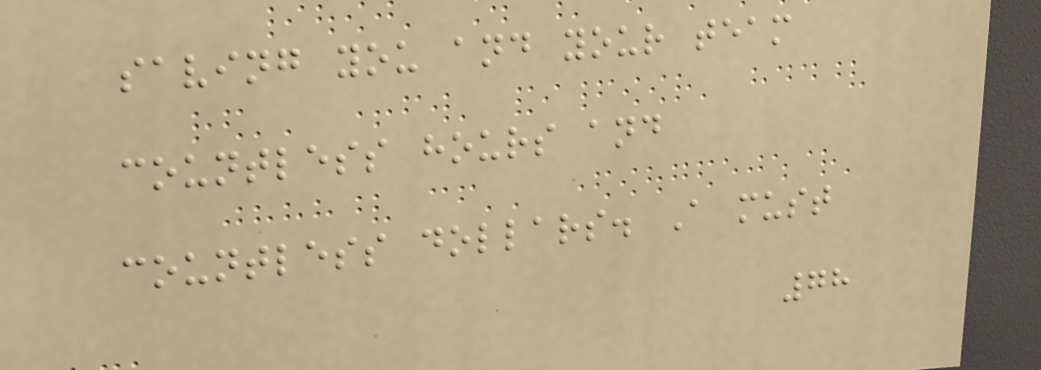saving you and your team
countless hours and
countless dollars. A must
78
